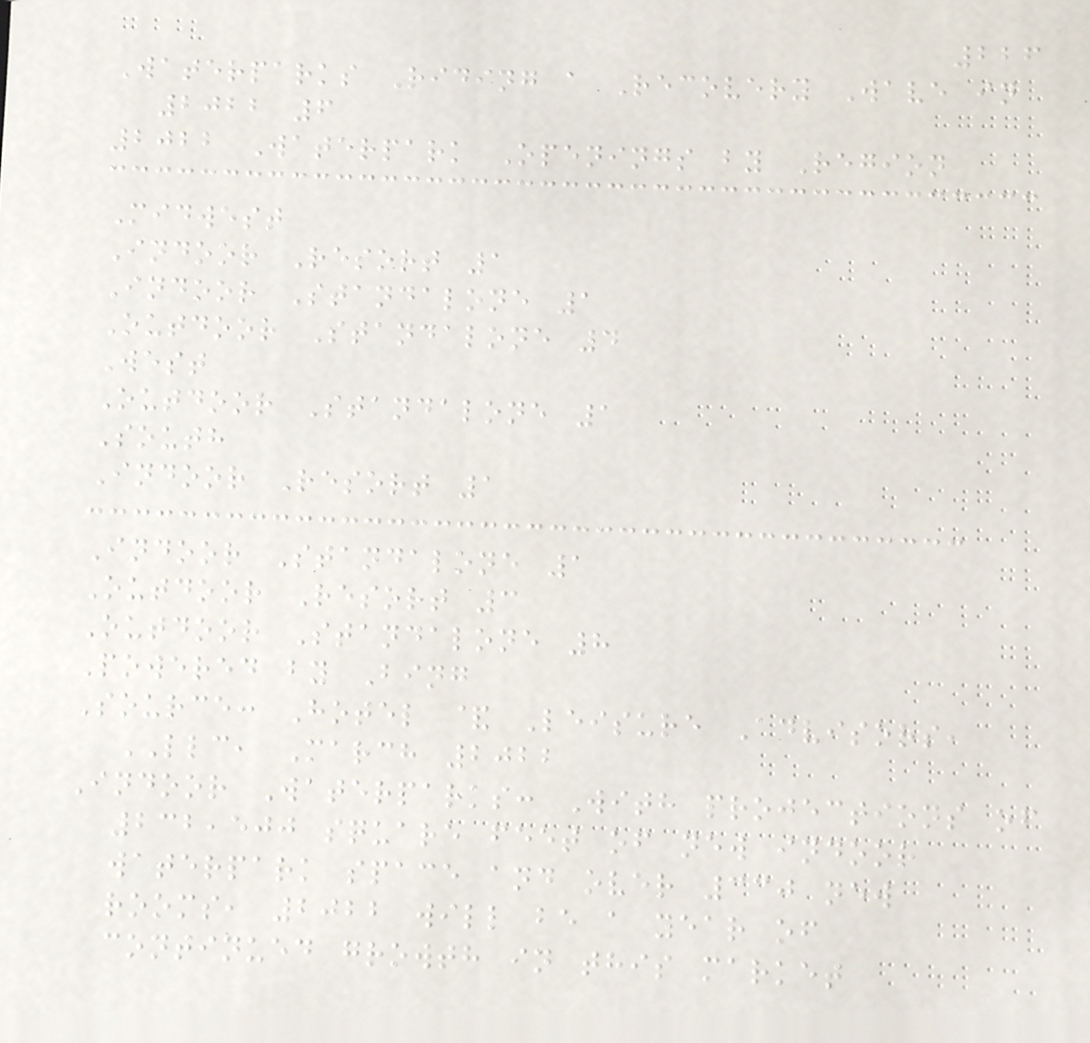226
Waterparks Riding a Recovery Wave in
2022 6
2022 Waterpark Openings by Region
Midwest
Indoor Resort 1
Indoor Standalone 1
Outdoor Standalone 4
West
Outdoor Standalone 1
South
Indoor Resort 1
Indoor Standalone 1
Outdoor Resort 3
Outdoor Standalone 8
Powered by Bing
Source: Hotel & Leisure Advisors,
LLC, March 2022
Indoor Waterparks: With projections of
232,500 square feet of new indoor
waterpark space and over 330 new
rooms, 2022 will be a year of
continued growth in this market
